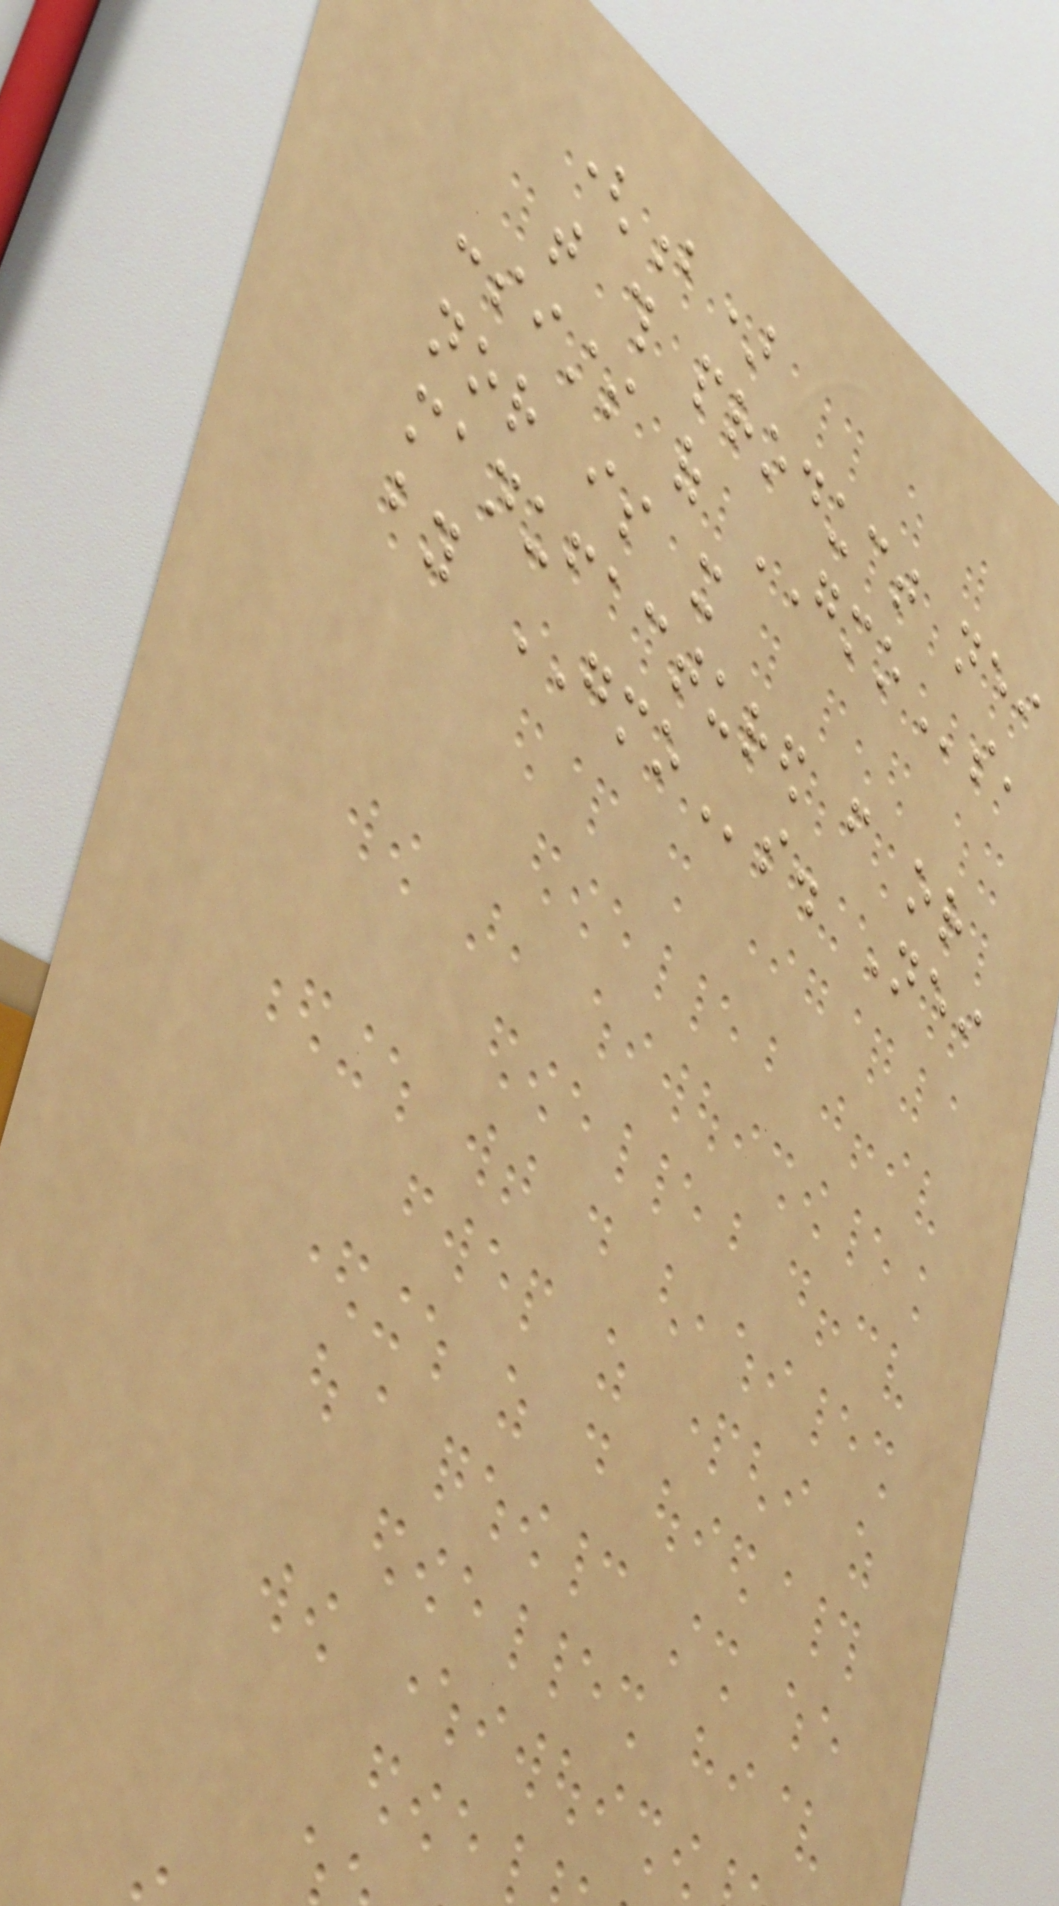(b)
that this product neither
consists of GMOs,
nor is it
manufactured from or
by GMOs. Neither
